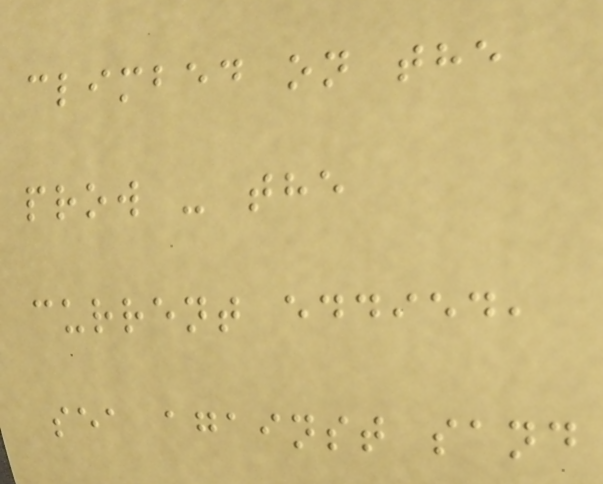climbed on the
prow - the
current eddied,
sea against sand
